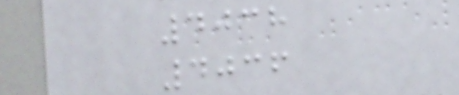4038
4036
